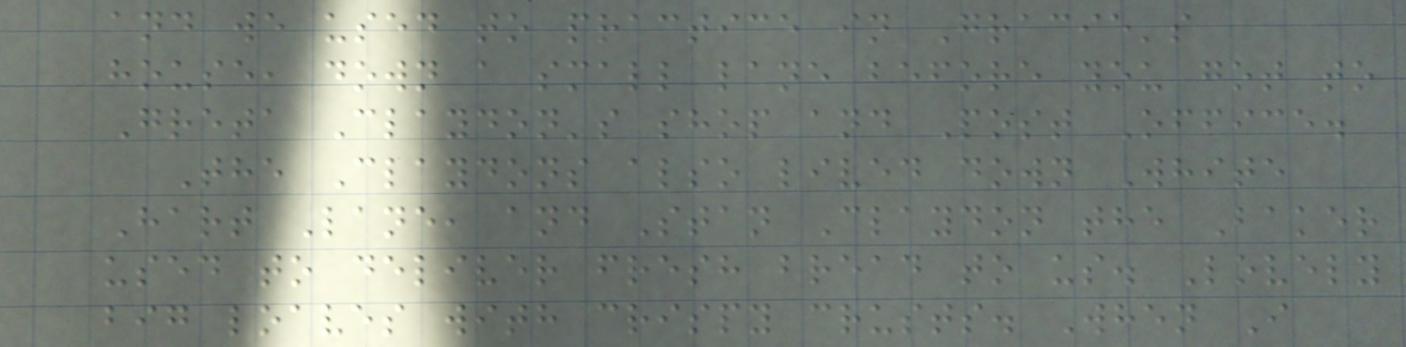and we used to practice in Gracie's
house, down a small lane before you got to
Greta Claydon's shop and Post Office.
The Claydons also lived down White
Hart Lane, and Stan Claydon the Baker
used to deliver fresh bread to us. Lovely
big loaves with crispy crusts. When I
